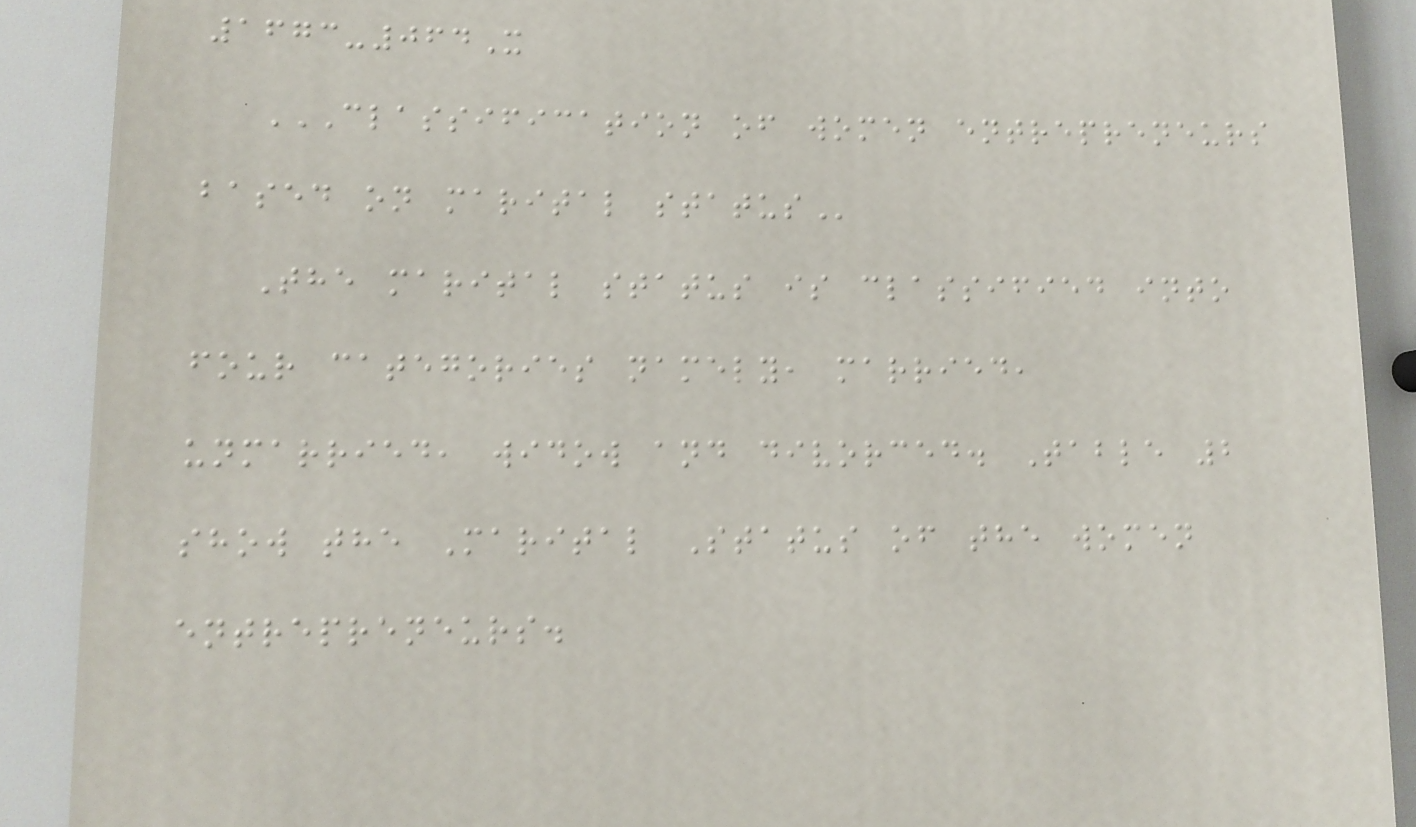1673-064X
CLASSIFICATION OF WOMEN ENTREPRENEURS
BASED ON MARITAL STATUS
The marital status is classified into
four categories namely, married,
unmarried, widow and divorced. Table 2
show the Marital Status of the women
entrepreneurs.
